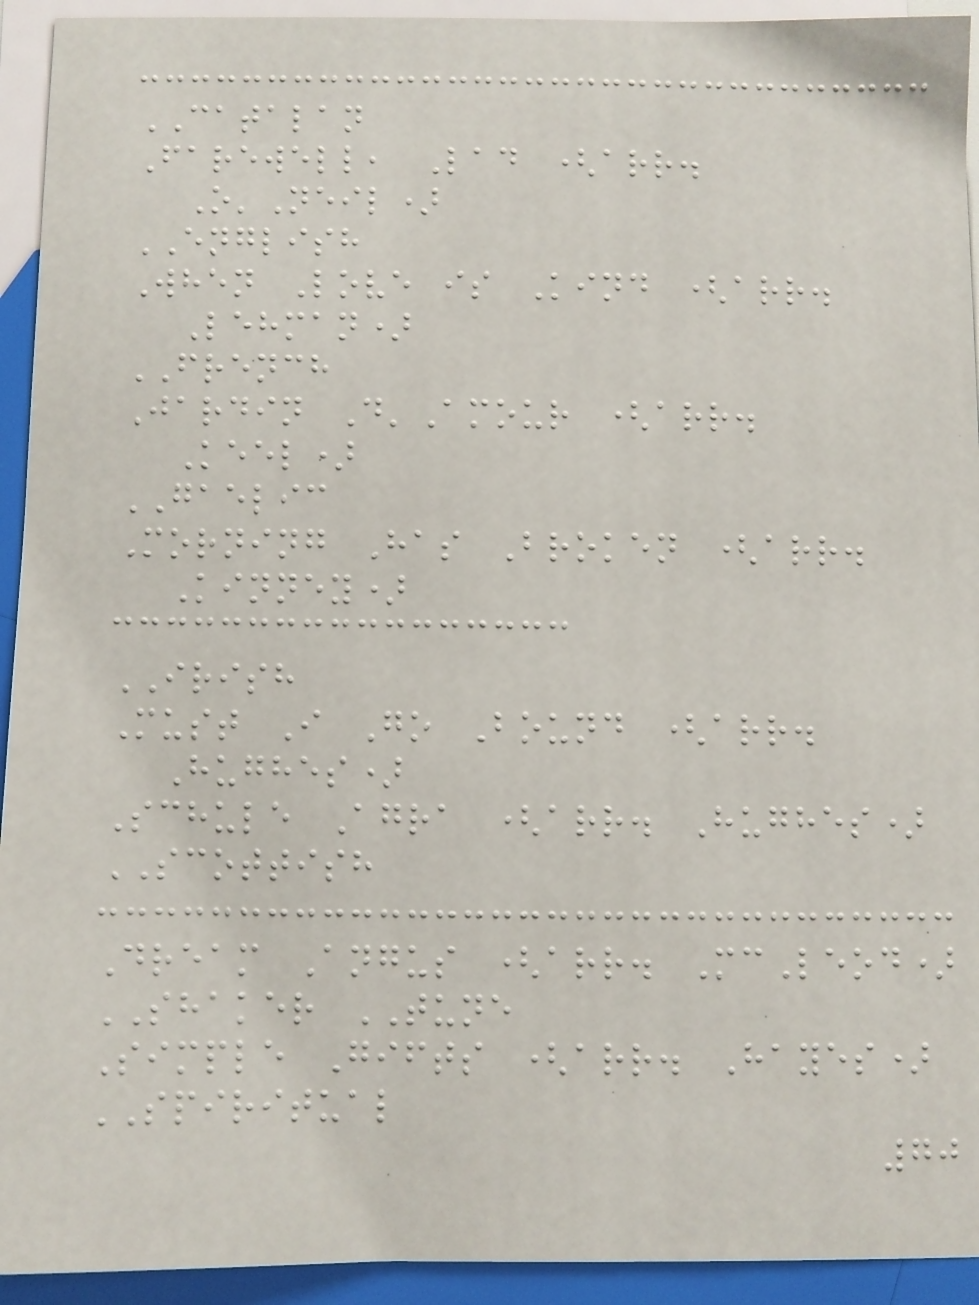CATALAN
Farewell, Lad (arr.
O'Neil)
ENGLISH
When Love is Kind (arr.
Lehman)
FRENCH
Jardin D'Amour (arr.
Keel)
GAELIC
Morning Has Broken (arr.
Kinney)
IRISH
Must I Go Bound (arr.
Hughes)
Schule Agra (arr. Hughes)
SCOTTISH
Dream Angus (arr. McLeod)
SHAKER TUNE
Simple Gifts (arr. Hayes)
SPIRITUAL
70
